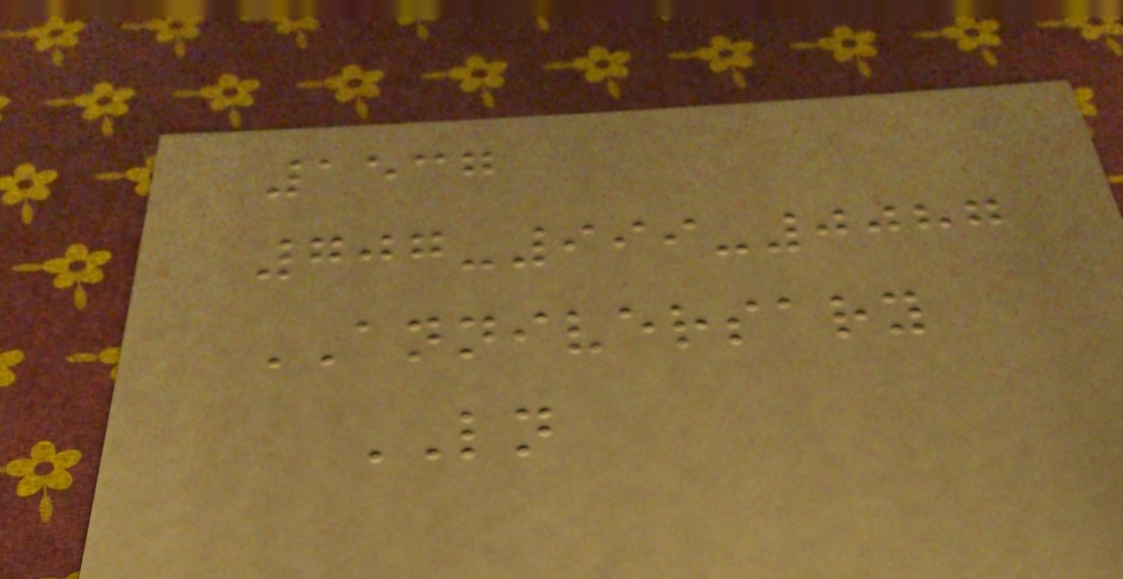1537
707-999-0087
ANNIVERSARY
LN
